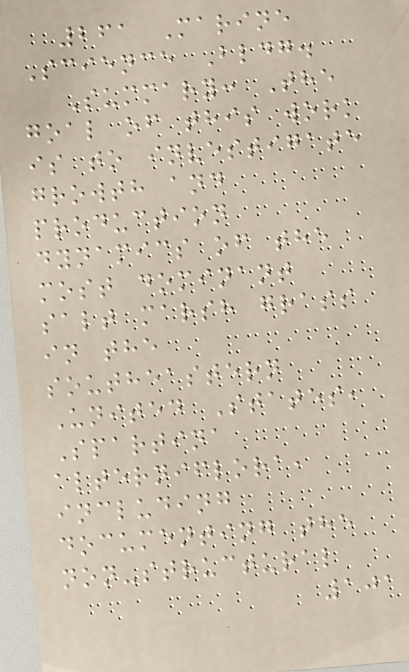261 Marine
Science Bldg.
Summary: The
goal of this work
is to investigate
growth and
production
dynamics of the
most dominant
salt marsh grass
in the
southeastern
United States,
Spartina
alterniflora,
including
documenting the
non-structural
101
